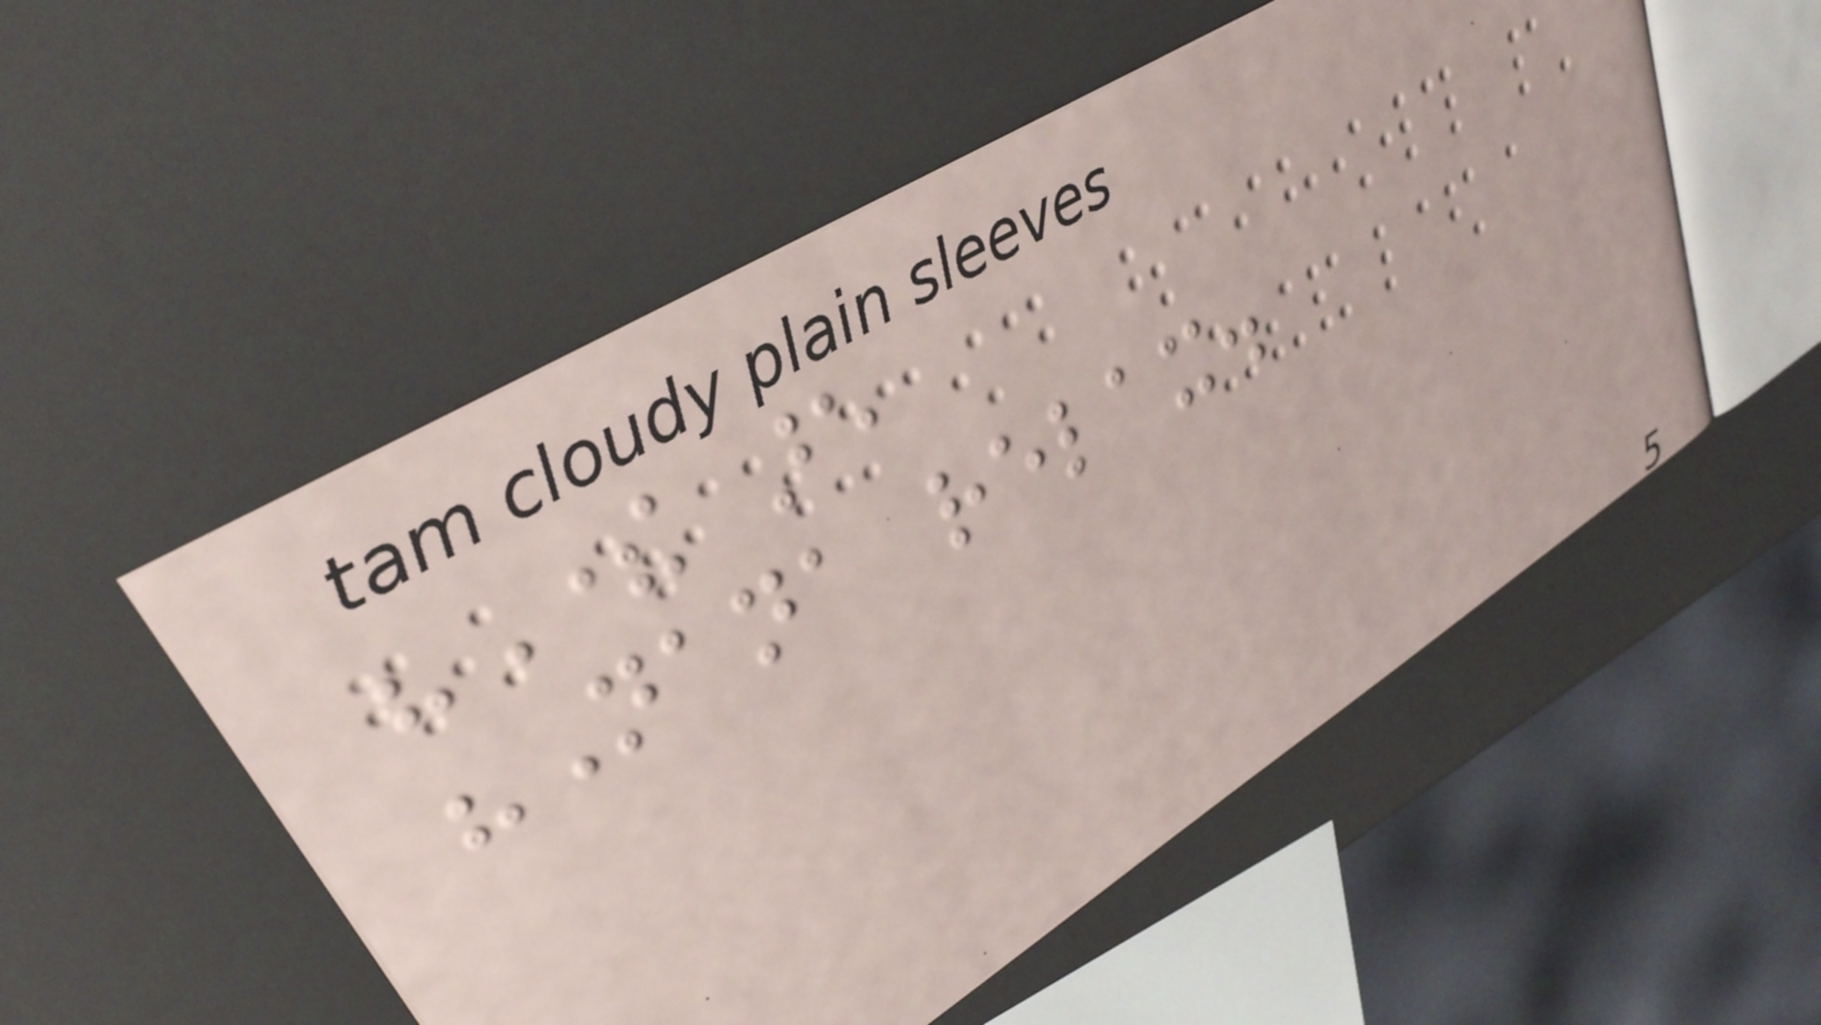"There are
"Nana relax.
